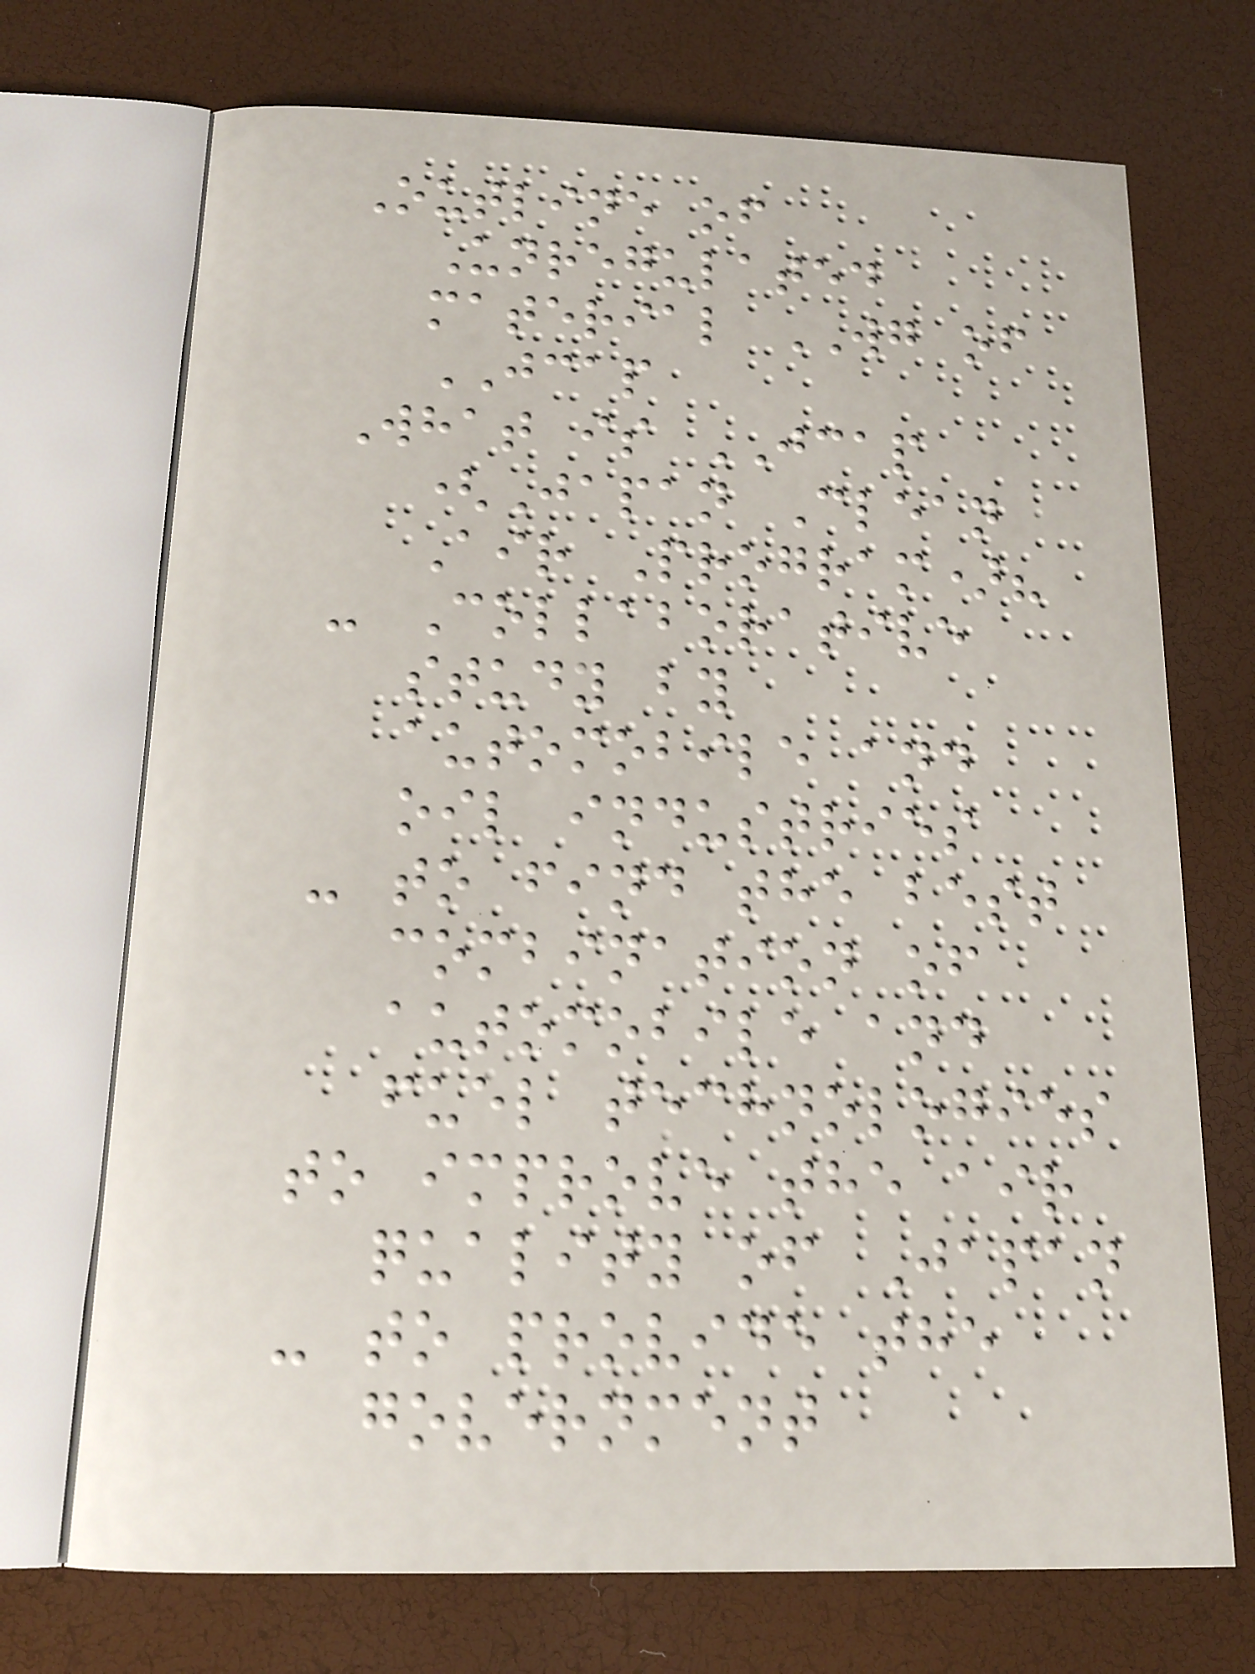Outline of
Unregulated
material WG of
JCAP
What is JCAP
(Japan Clean
Air Program)?
- Collaborative
study by
automobile and
oil industries
- to find the best
combination of
automobile and
fuel technologies
to improve the air
quality of Japan
- to provide the
government
